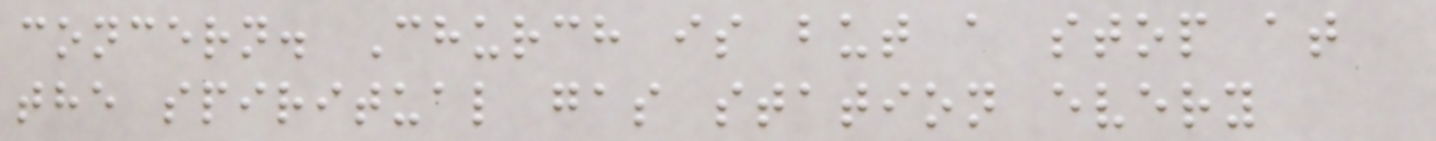concern. Church is but a stop at
the spiritual gas station every
